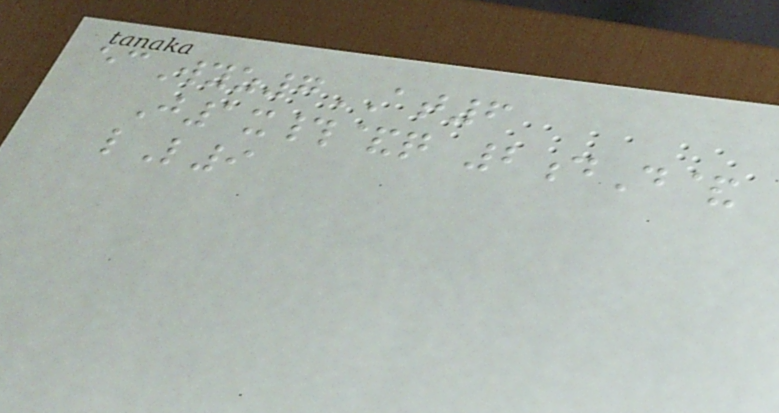ecWyz7AT6
J1x#&q 2dD&
lL9
